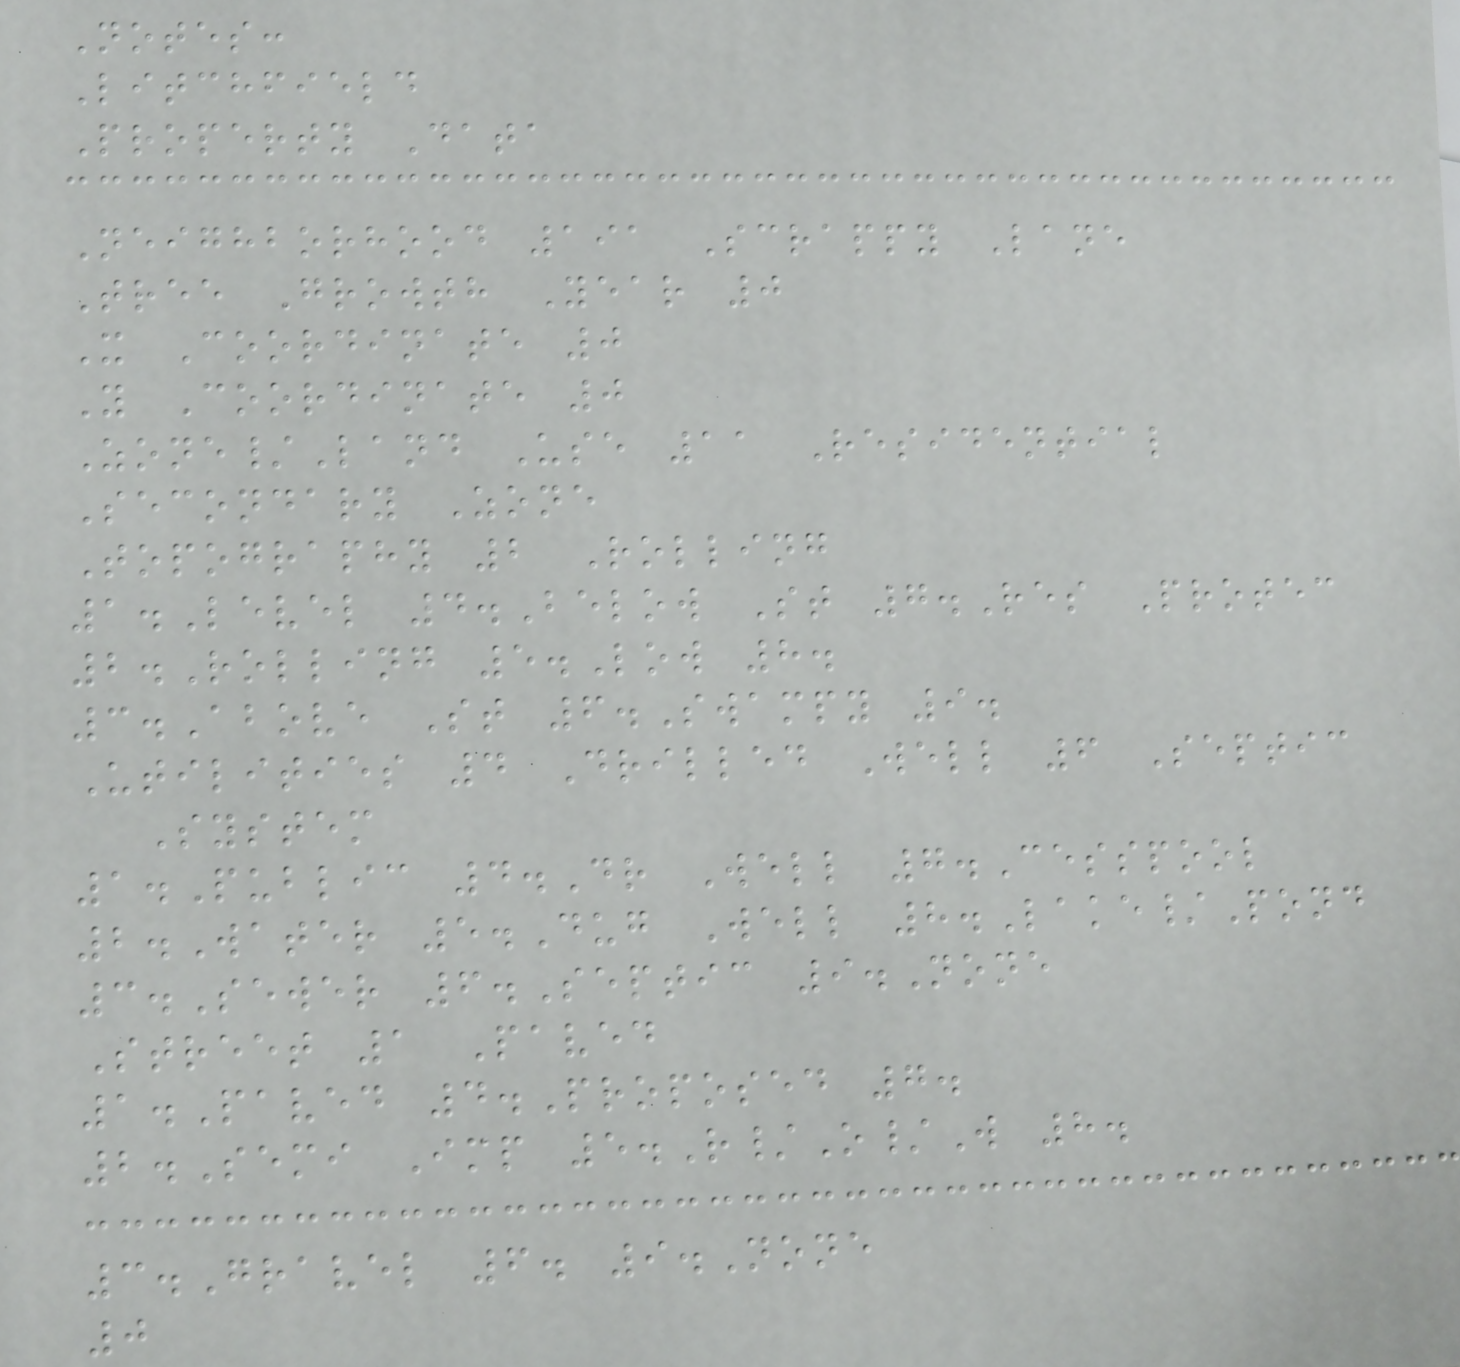Notes:
Litchfield
Property Data
Neighborhood 191 Scrappy Lane
Tree Growth Year 0
X Coordinate 0
Y Coordinate 0
Zone/Land Use 11 Residential
Secondary Zone
Topography 2 Rolling
1.Level 4.Below St 7.Res Protec
2.Rolling 5.Low 8.
3.Above St 6.Swampy 9.
Utilities 4 Drilled Well 6 Septic
System
1.Public 4.Dr Well 7.Cesspool
2.Water 5.Dug Well 8.Lake/Pond
3.Sewer 6.Septic 9.None
Street 1 Paved
1.Paved 4.Proposed 7.
2.Semi Imp 5.R/O/W 8.
3.Gravel 6. 9.None
0
